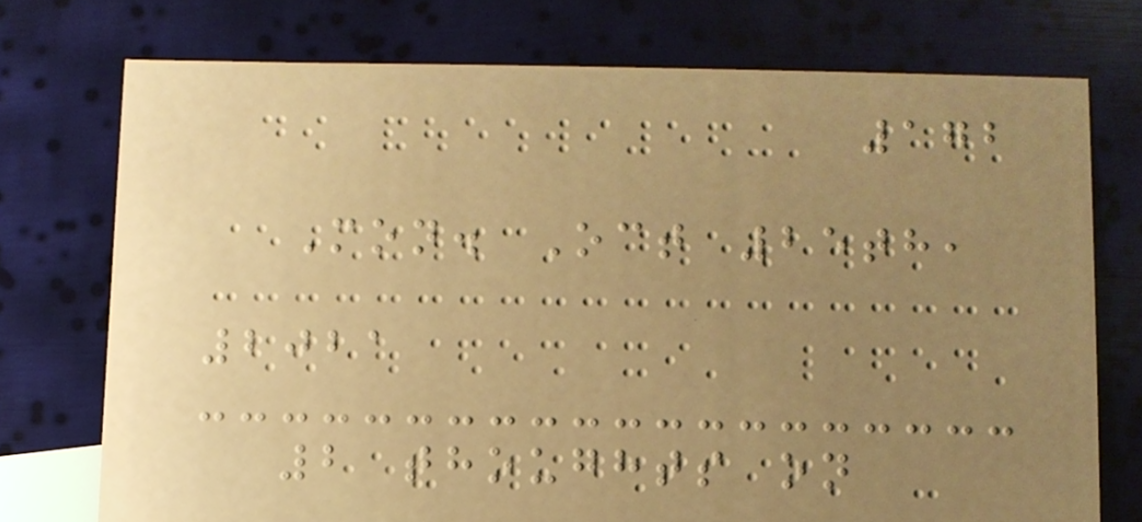172
Mon. Oct 25th,
2021
2 thoughts on
